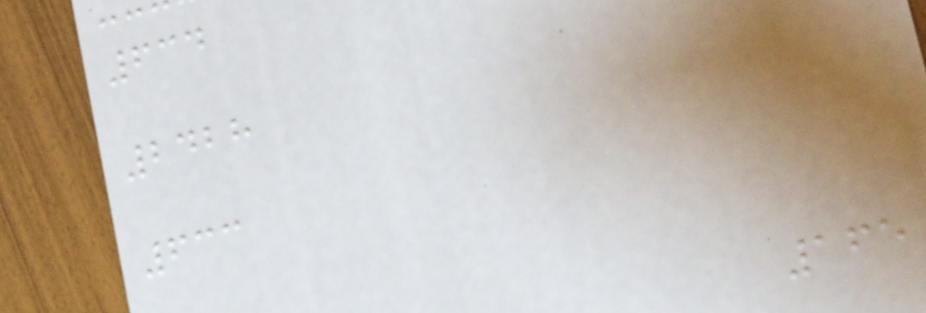634
2428
633
165
